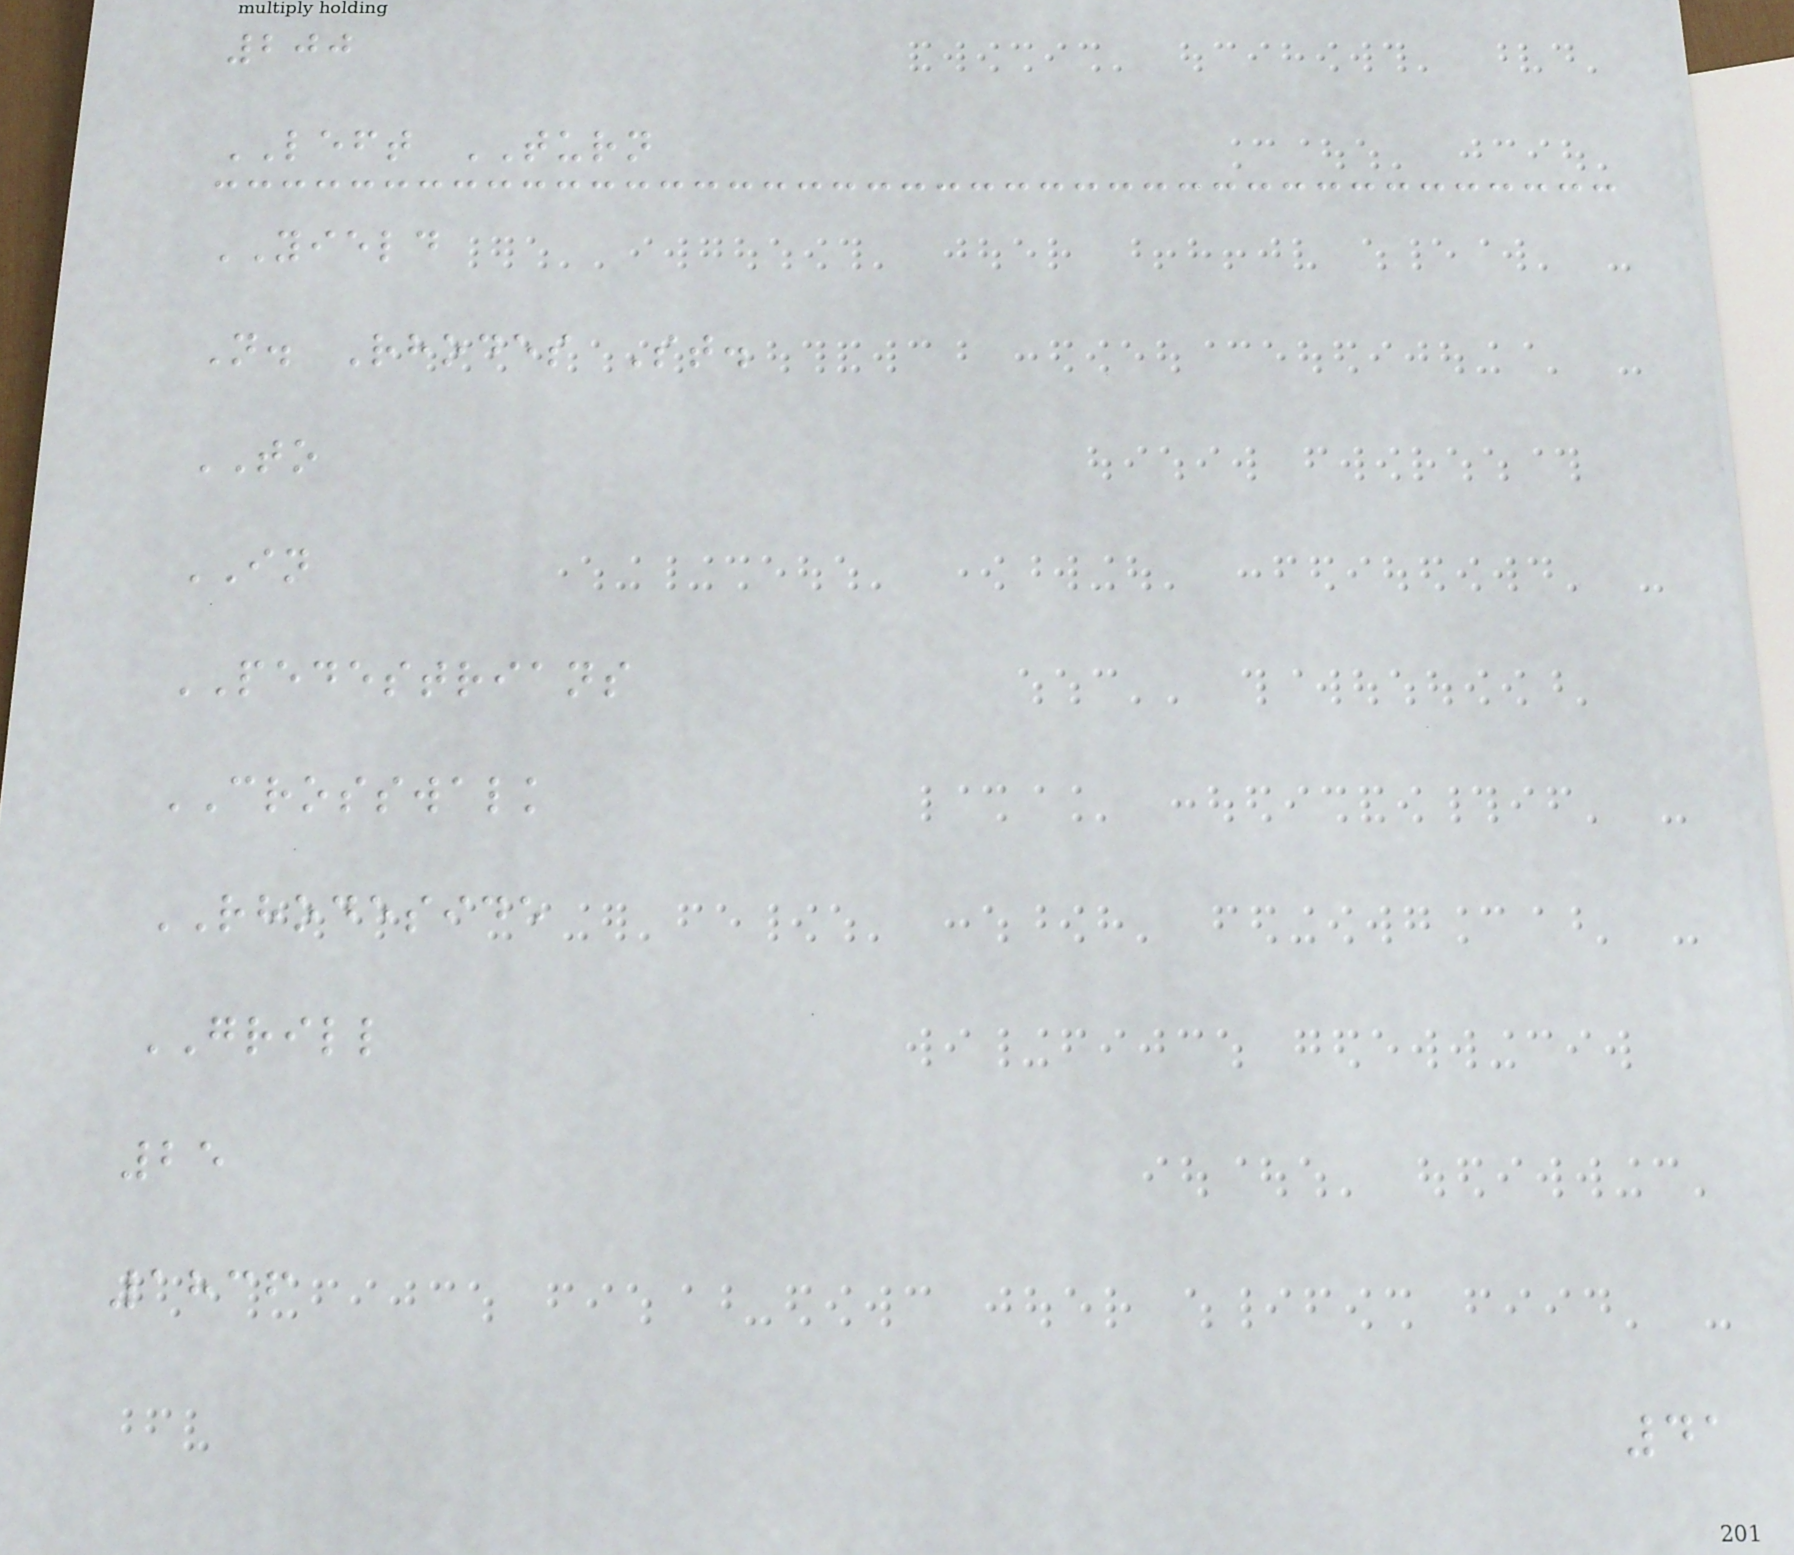200
LEFT TURN
YIELD
N. Rhodes St.
TO
IN
PEDESTRIANS
CROSSWALK
RHODESIDE
GRILL
25
1836
41
